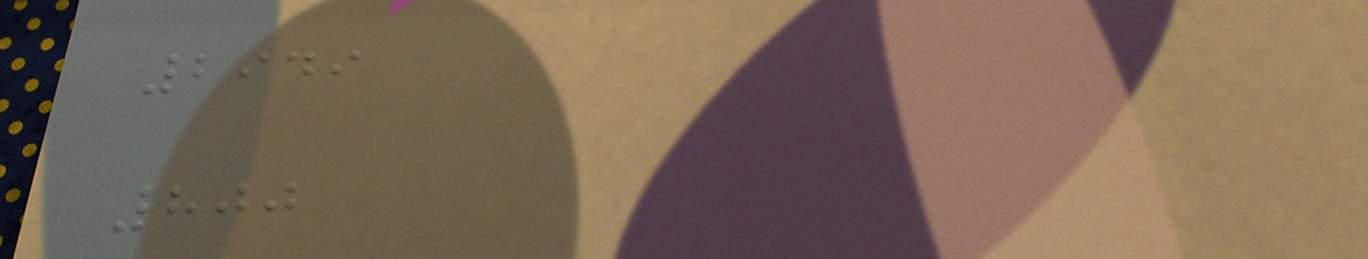2949
800
